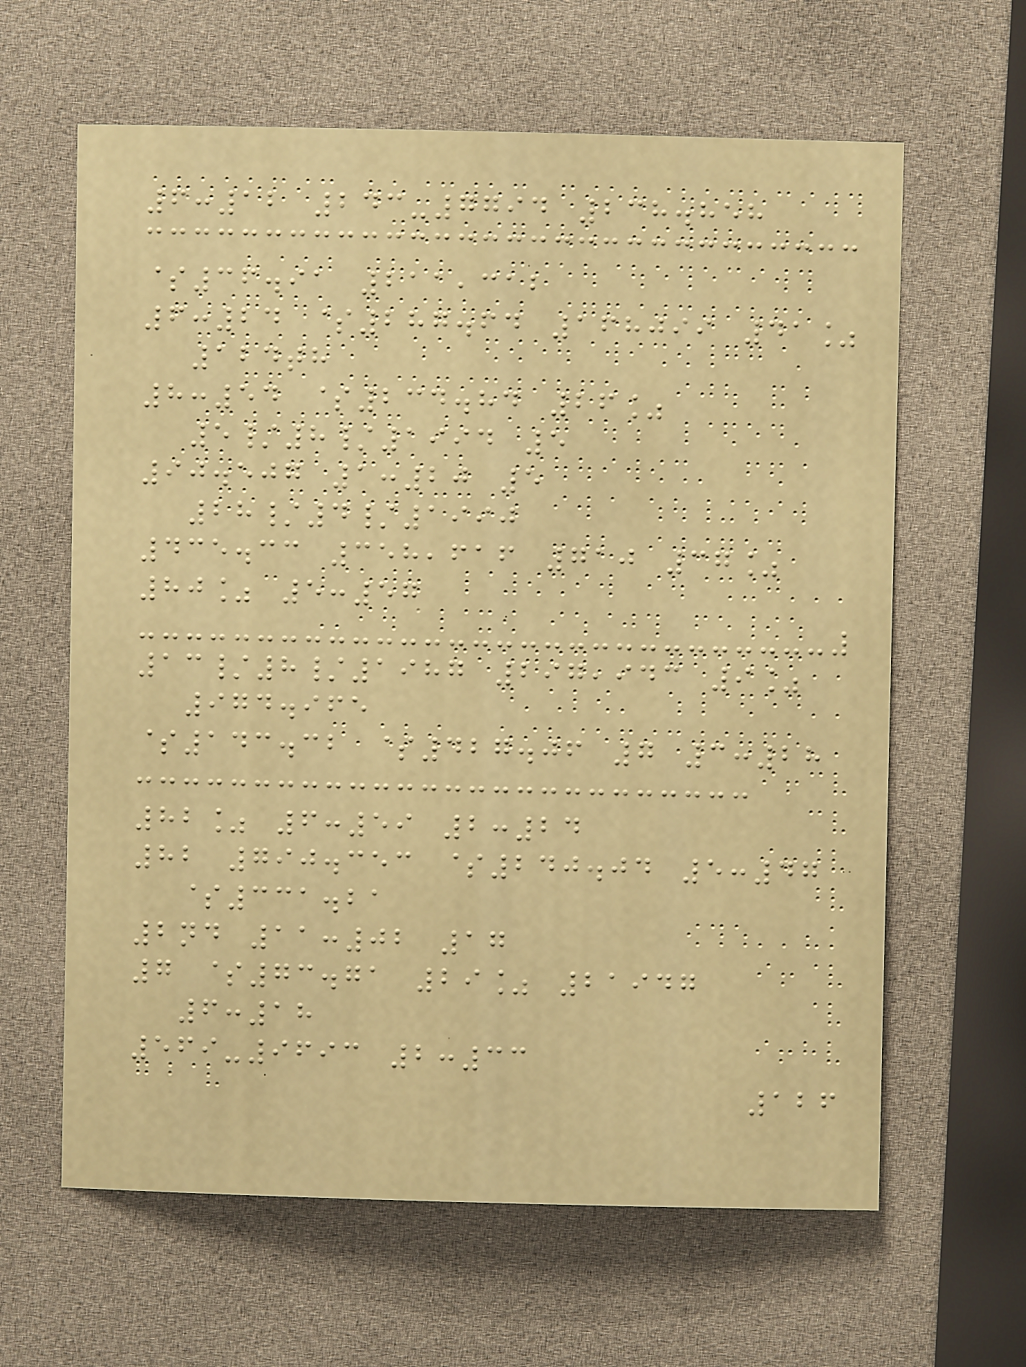6:12 243-7794 238.858
$36.91 211,312
6:24 $287.64 168099 41%
124th
8:54 $234.84 26%
5/8/1994 5
90.507 1:20 5
28/4/1990
435.33 358,616 710 37%
80% 5:57
13/8/1987 297,943 9%
974.965
$143.32 $427.06 7 3:28
82% 6:59 2:24
82 790.353 $240.04 5:47
$331.21
2nd 11:02 17
7 $73.71 29% 21947
6:18
569-9693 2:33
126
